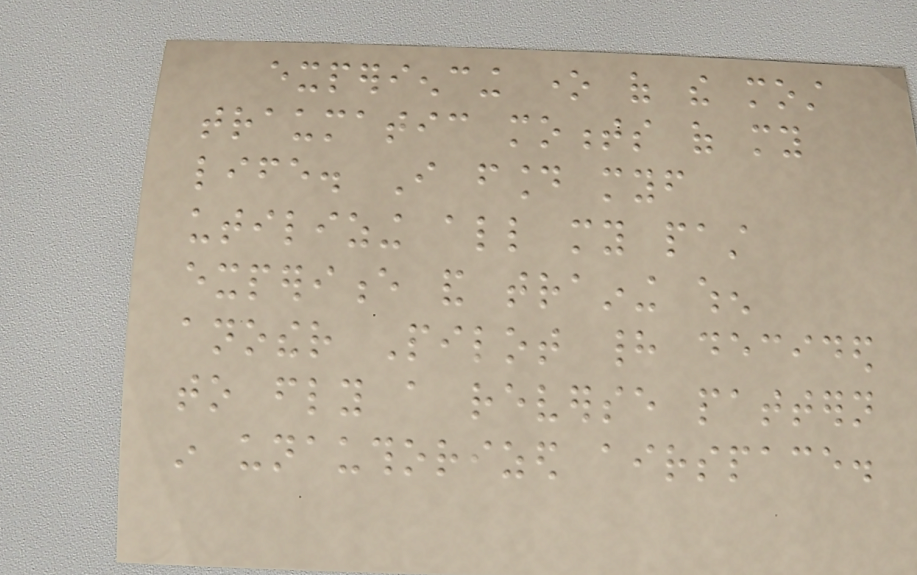experiencing one of the most
traumatic moments of my
life. I found myself
utilizing all my past
experience and training when
another Pilot had decided
to fly a reverse pattern
in unauthorized airspace.
